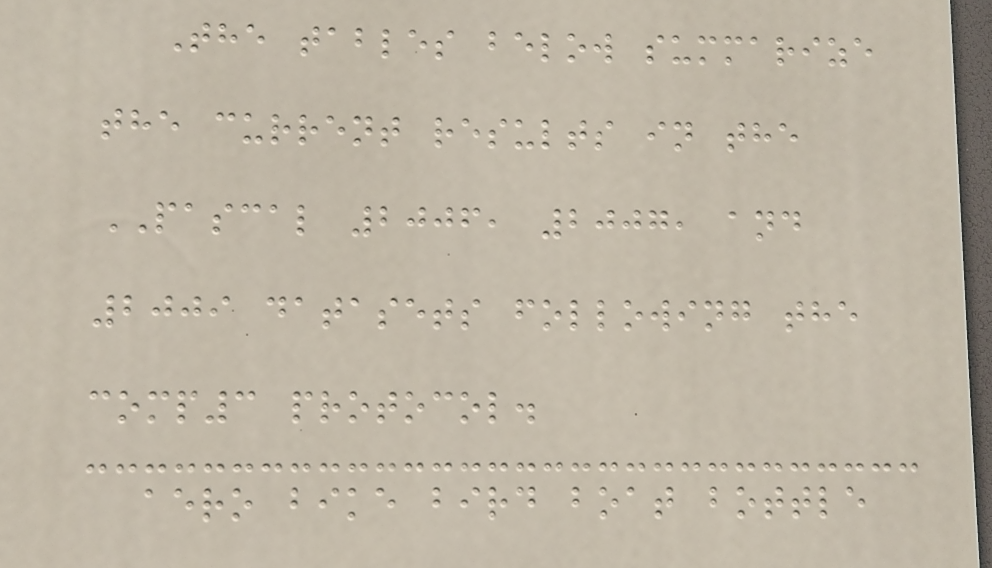The tables below summarize
the current results in the
PASCAL 2006, 2007, and
2009 datasets following the
comp3 protocol.
aero bike bird boat bottle
